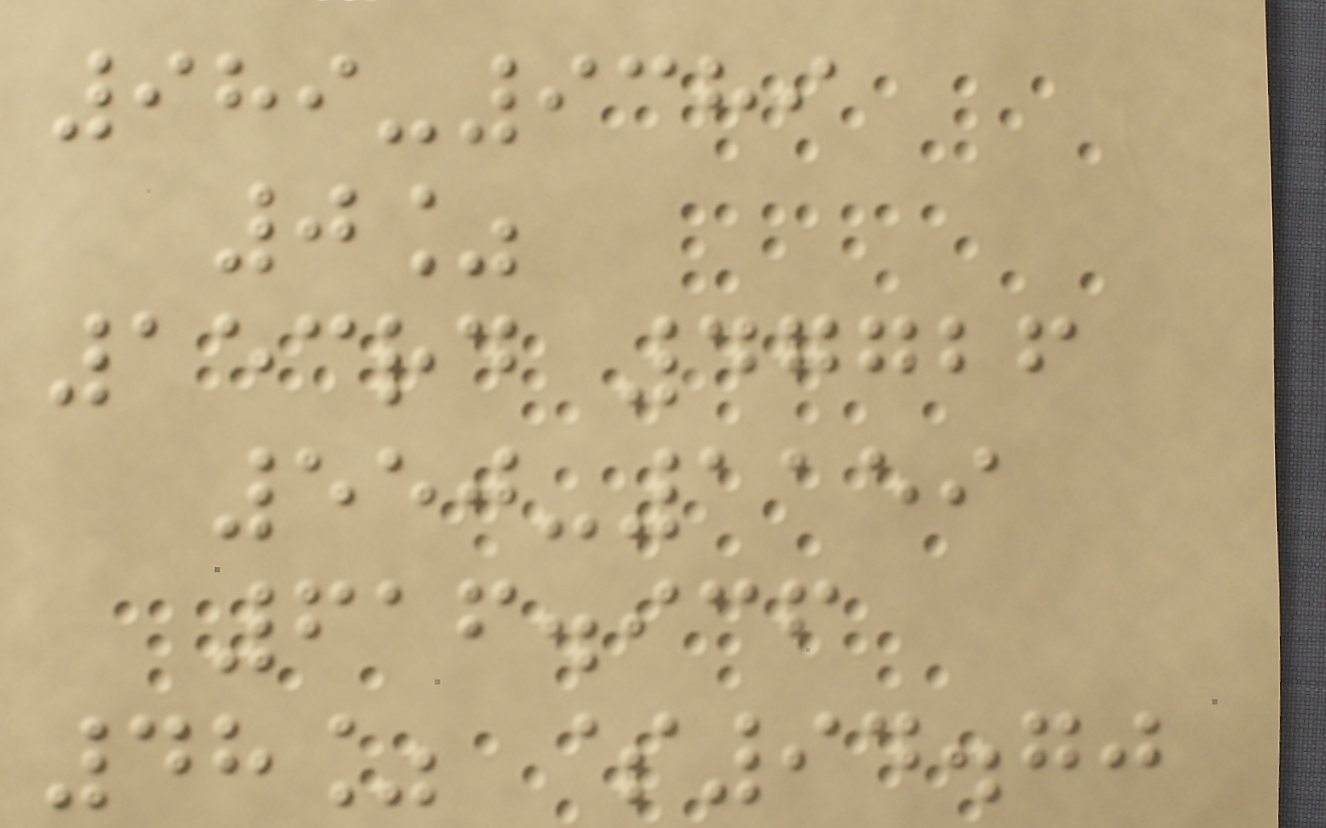989-9389
0%
153rd 47726
550-1159
616.936
48% $94.70
